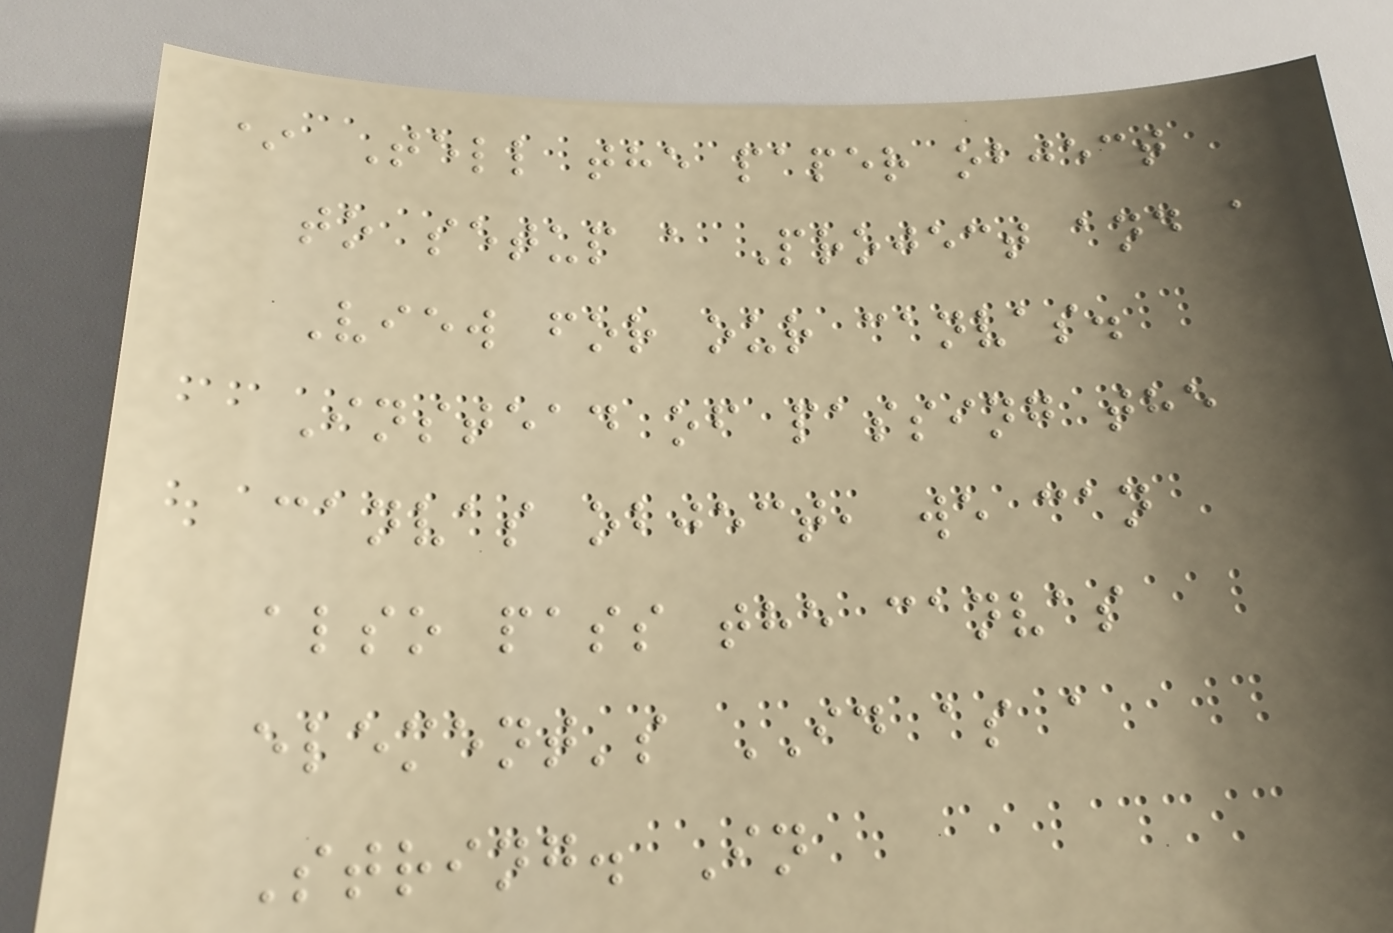* Tell the paper object
to setup a Project and a
View for our canvas.
Instead of passing the
canvas object, we can
also pass the canvas
element's ID as a
String. In
